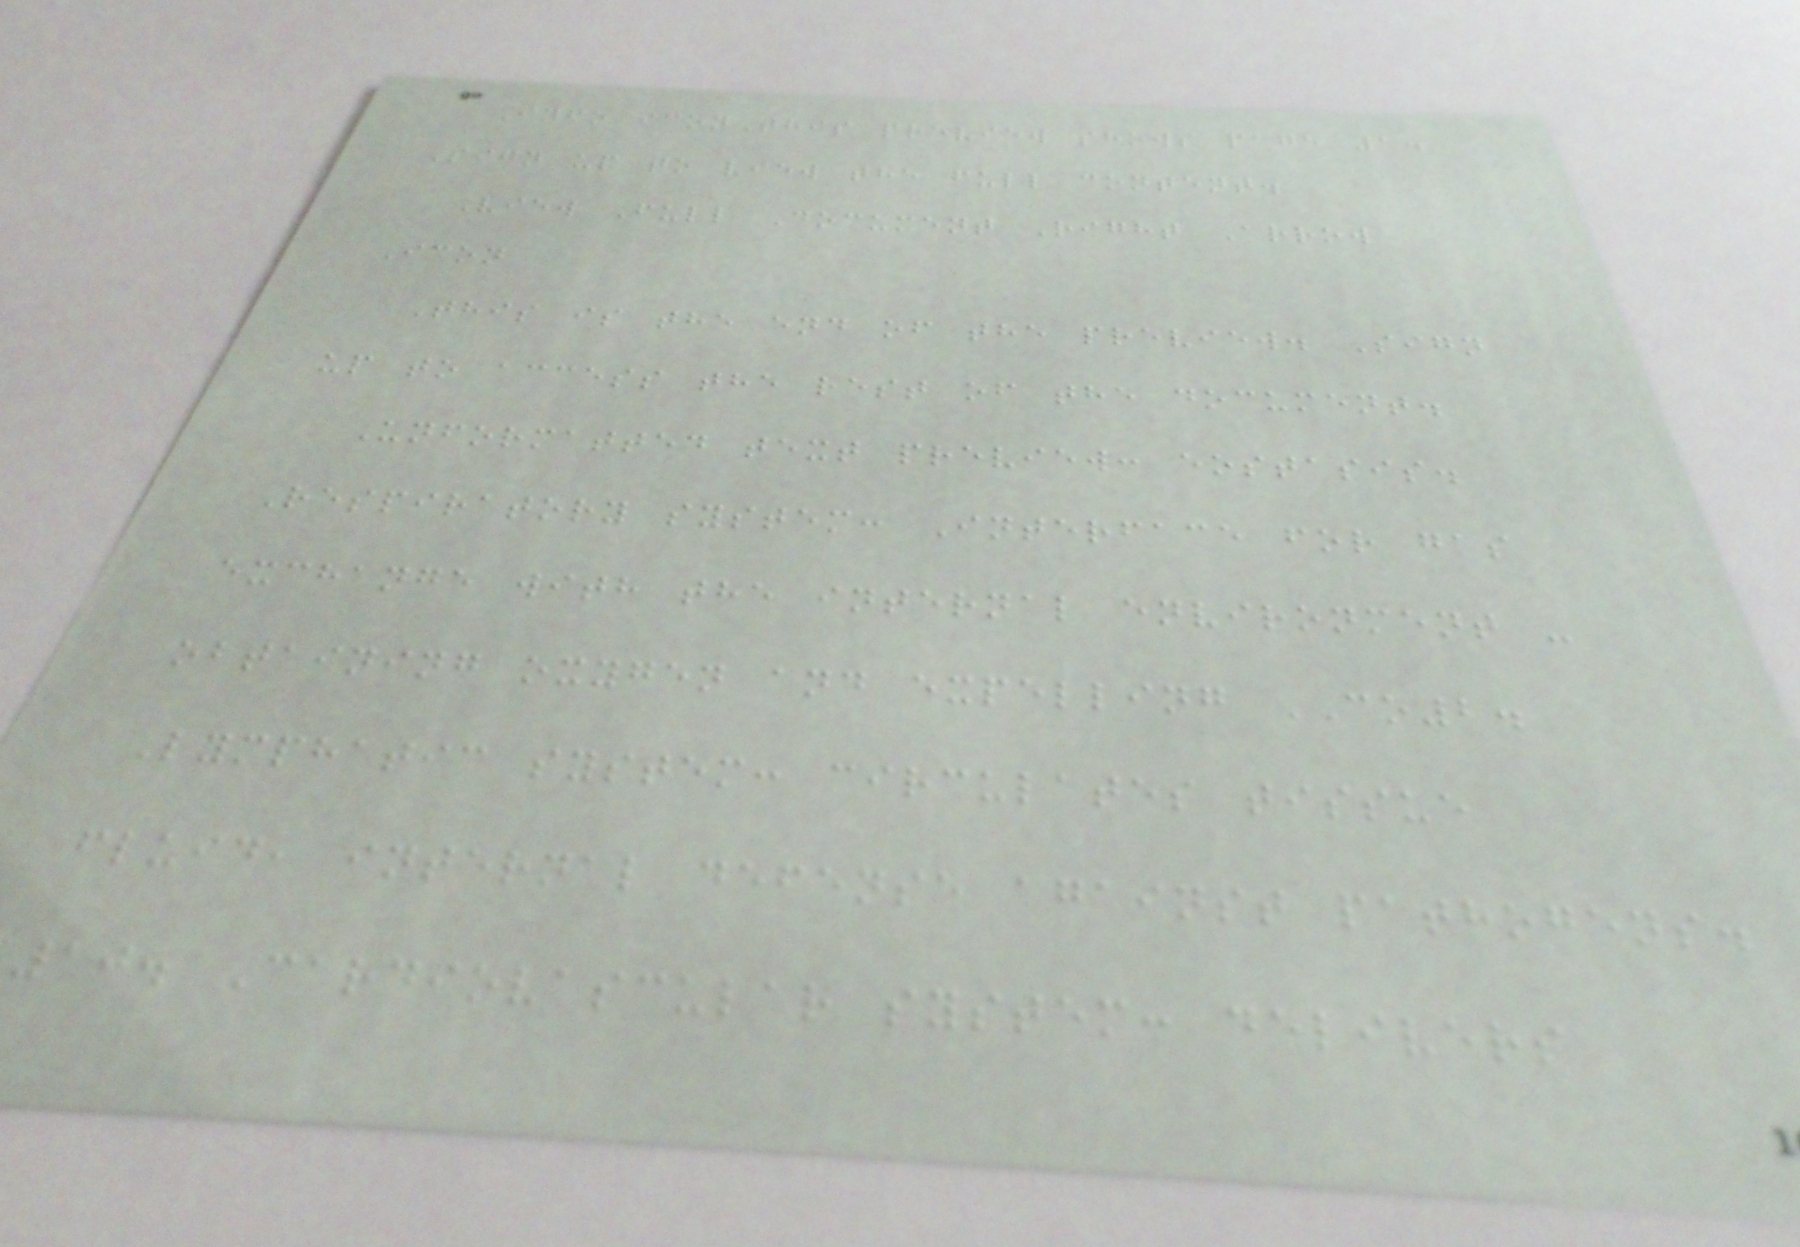Info iconThis preview shows page 1.
Sign up to view the full content.
View Full Document Right Arrow
Icon
This is the end of the preview. Sign
up to access the rest of the document.
Unformatted text preview: eostasis.
Respiratory system: Interface for gas
exchange with the internal environment -
obtaining oxygen and expelling CO2.
Lymphatic system: circulates tissue
fluid, internal defense against pathogens.
10. Cardiovascular system: delivers
